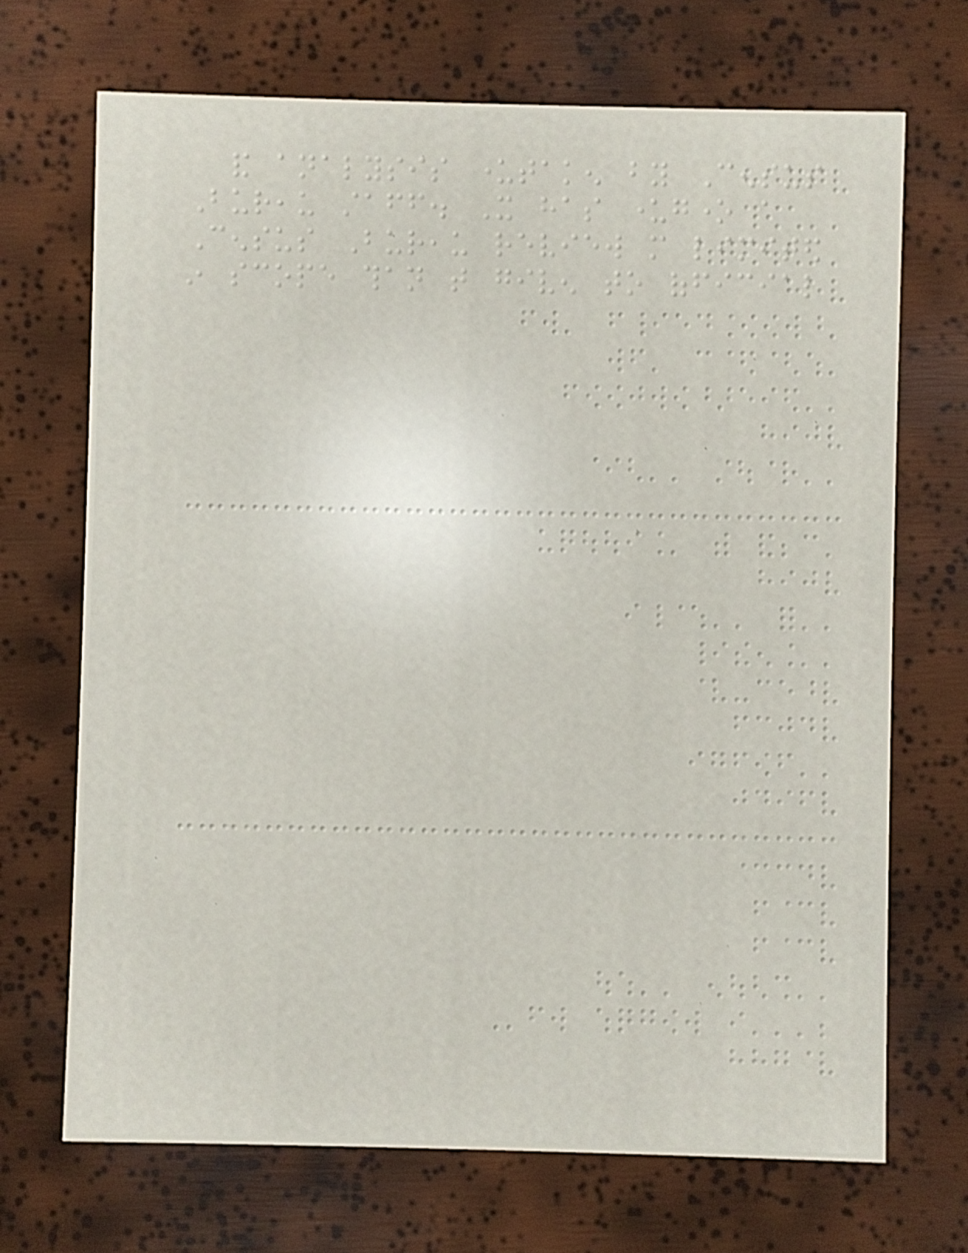and analysis undertaken by Census
Bureau staff. It has undergone a
Census Bureau review more limited
in scope than that given to official
